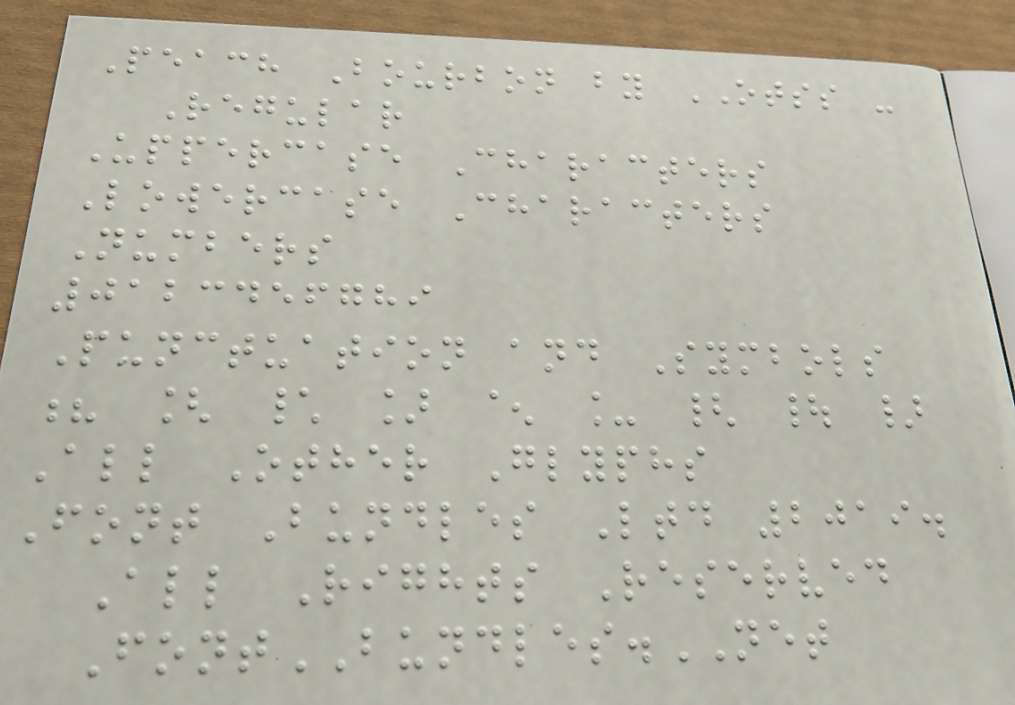Peach Bourbon by OTSS -
Regular
Uppercase Characters
Lowercase Characters
Numbers
0123456789
Punctuation and Symbols
? [ \ ] ^ _ { | }
All Other Glyphs
Font Bundles Ltd 2019.
All Rights Reserved
FontBUNDLES.NET
